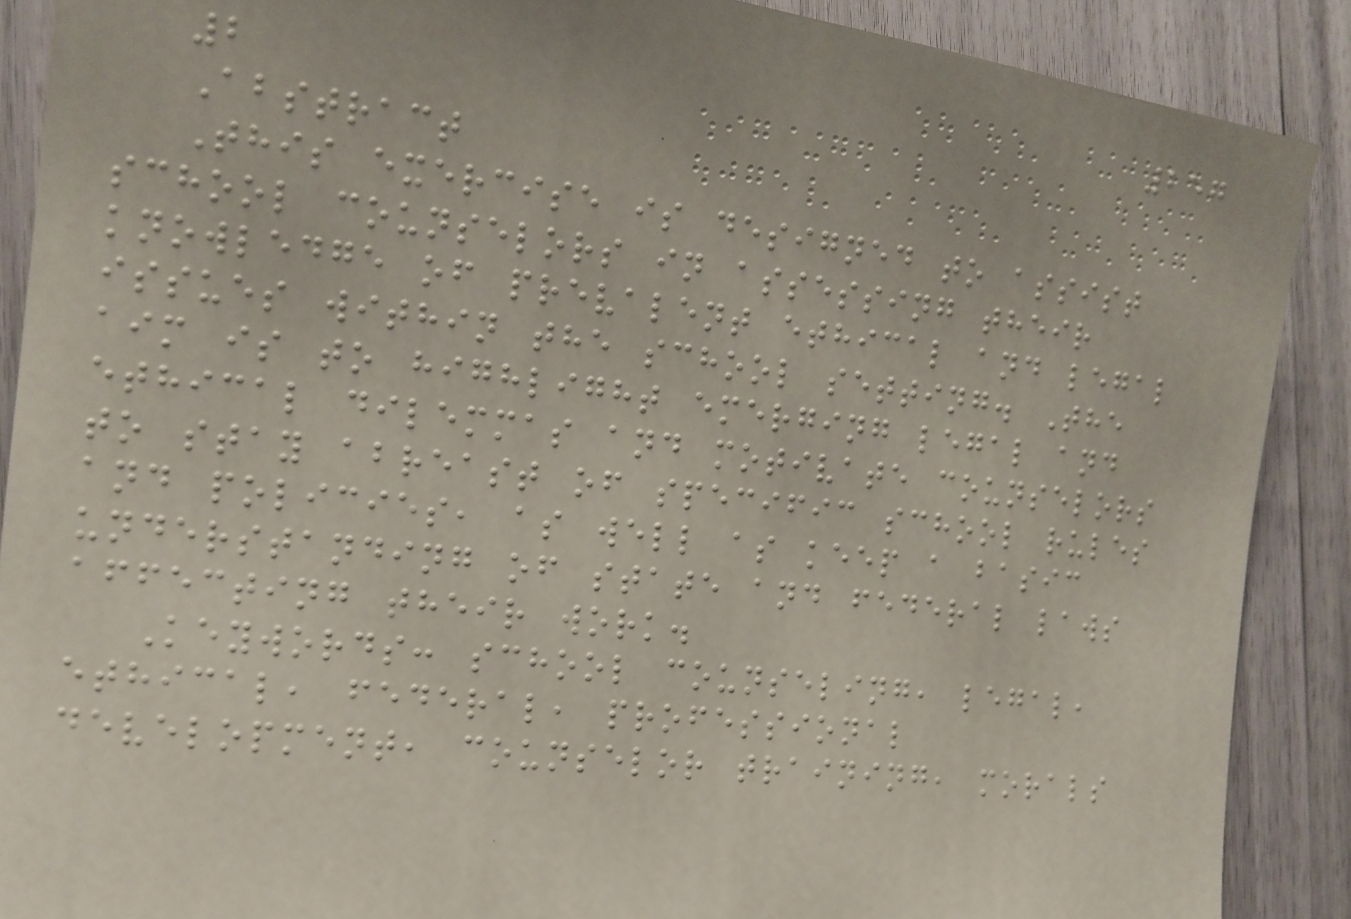257
2
Abstract
This exercise is designed to assist
school counselors in assessing their
knowledge of prevalent ethical and legal
issues within the school setting. The
aim is to highlight emerging legal and
ethical dilemmas and motivate counselors
to stay abreast of specific school rules
and policies, as well as keep a basic
understanding of state and federal laws
affecting their work.
Keywords: school counseling, legal,
ethical, federal, professional
development, counselor training, morals
